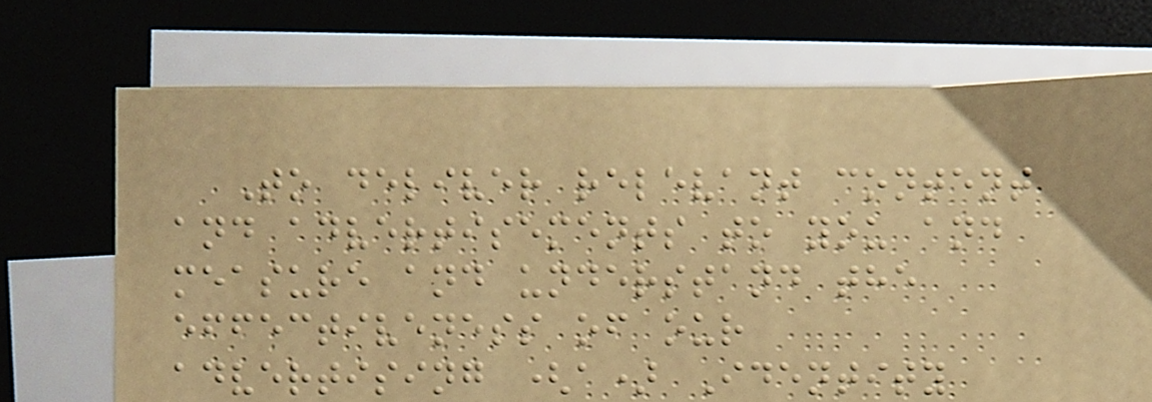To deliver relevant content
and advertisements to you and
measure and understand the
effectiveness of our
advertising (a) Identity
